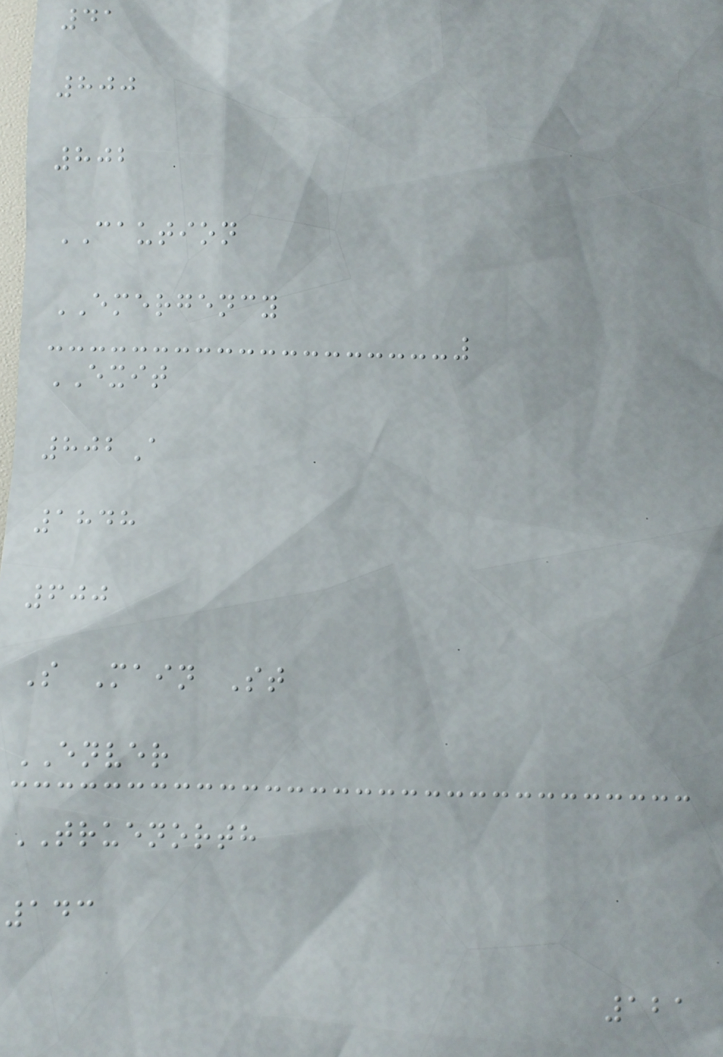41
800
802
CAUTION
EMERGENCY
EXIT
802A
1848
600
S Main St
ENVER
TRUENORTH
143
121
